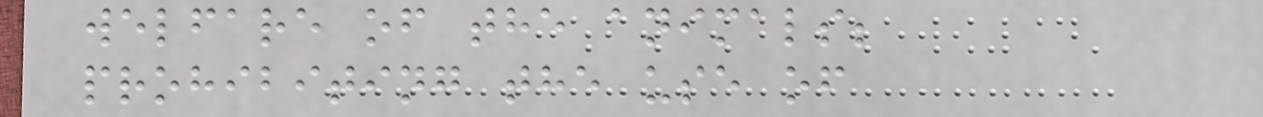welfare of the animals;
prohibiting the use of
